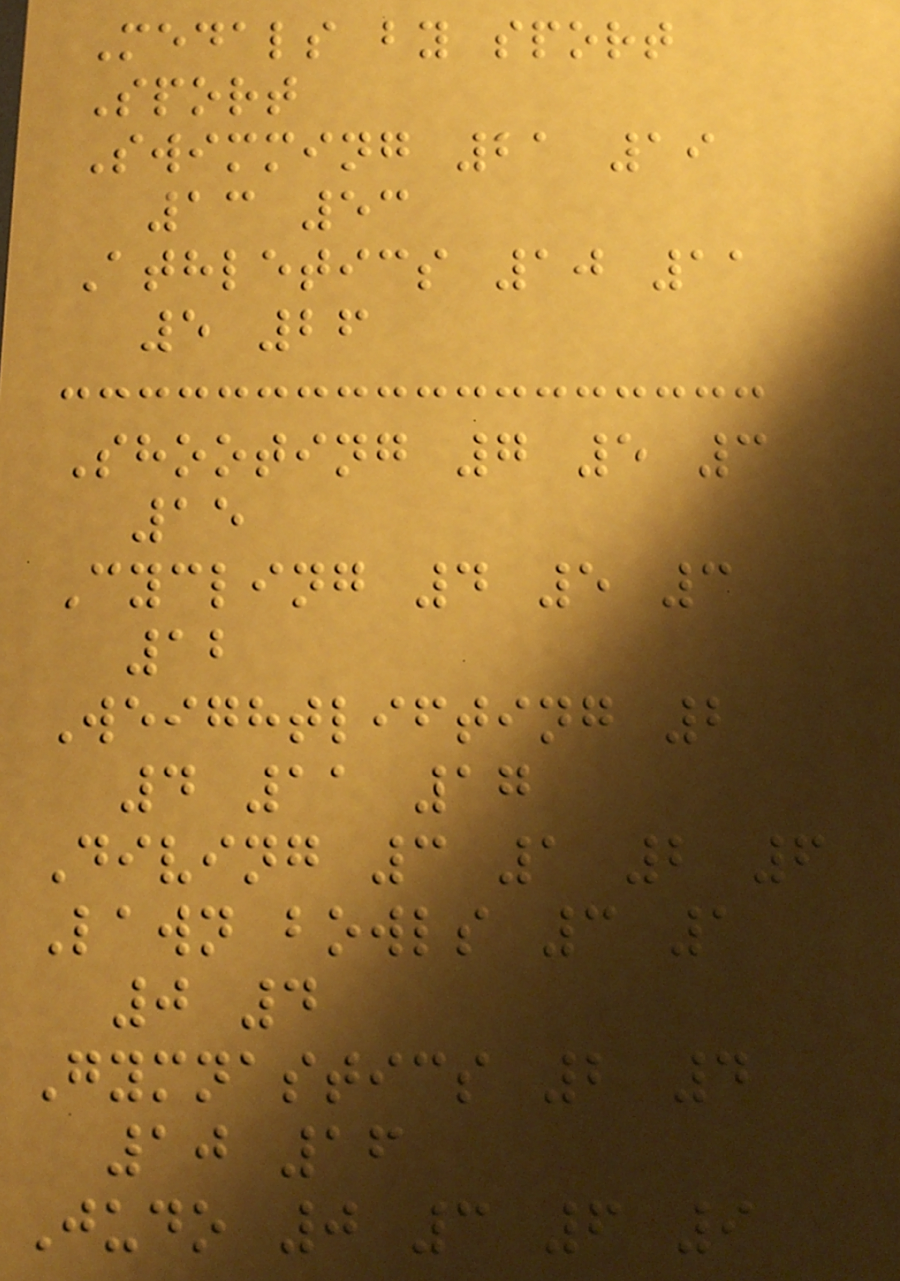Medals by sport
Sport
Swimming 21 19
13 53
Athletics 10 11
5 26
Shooting 7 5 3
15
Cycling 4 5 3
12
Weightlifting 2
4 11 17
Diving 3 1 2 6
Lawn bowls 3 1
0 4
Gymnastics 2 4
10 16
Judo 0 3 6 9
